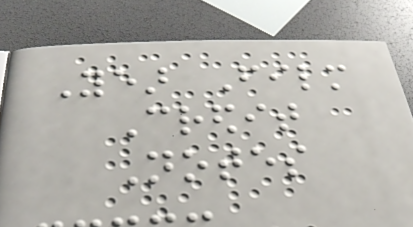Year Film
Credit
Notes
